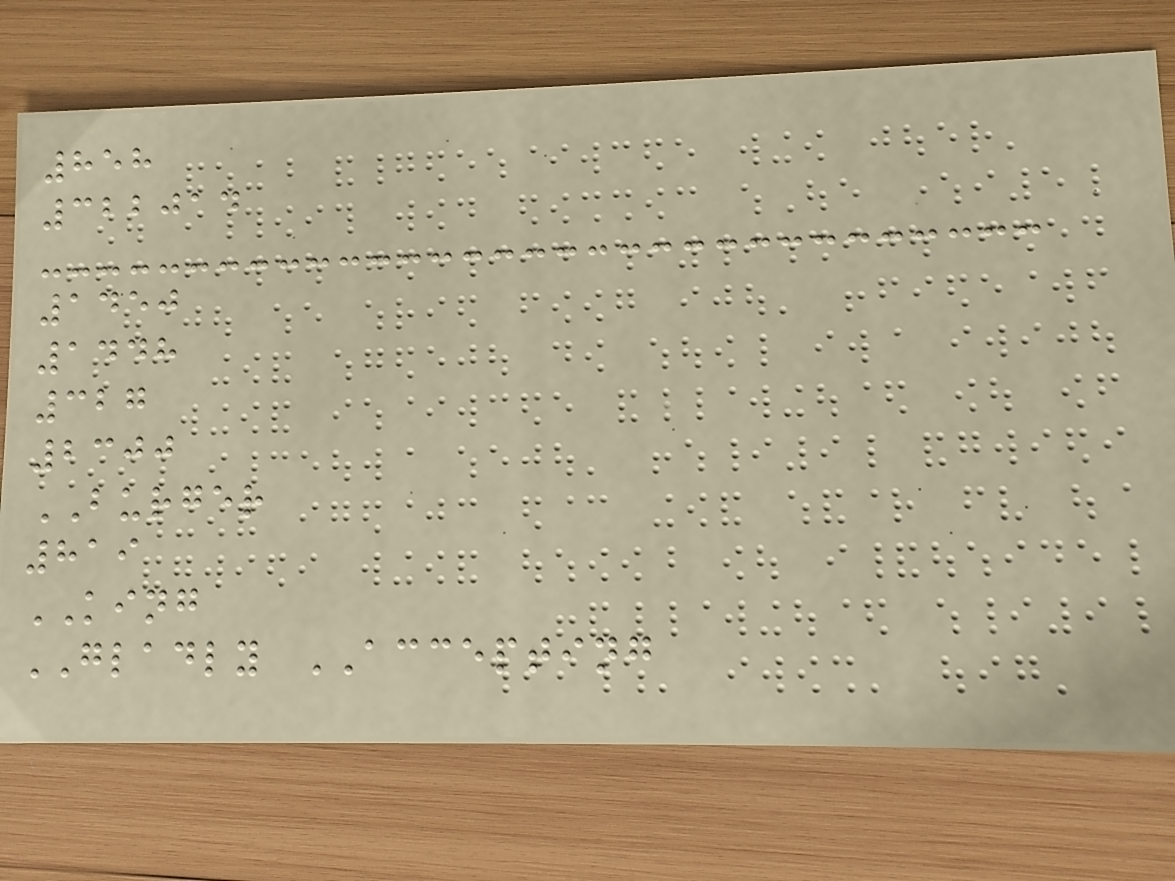858
322014
1450
1448
327
2300
BURGER
819
KING
GLADLY ACCEPTING
